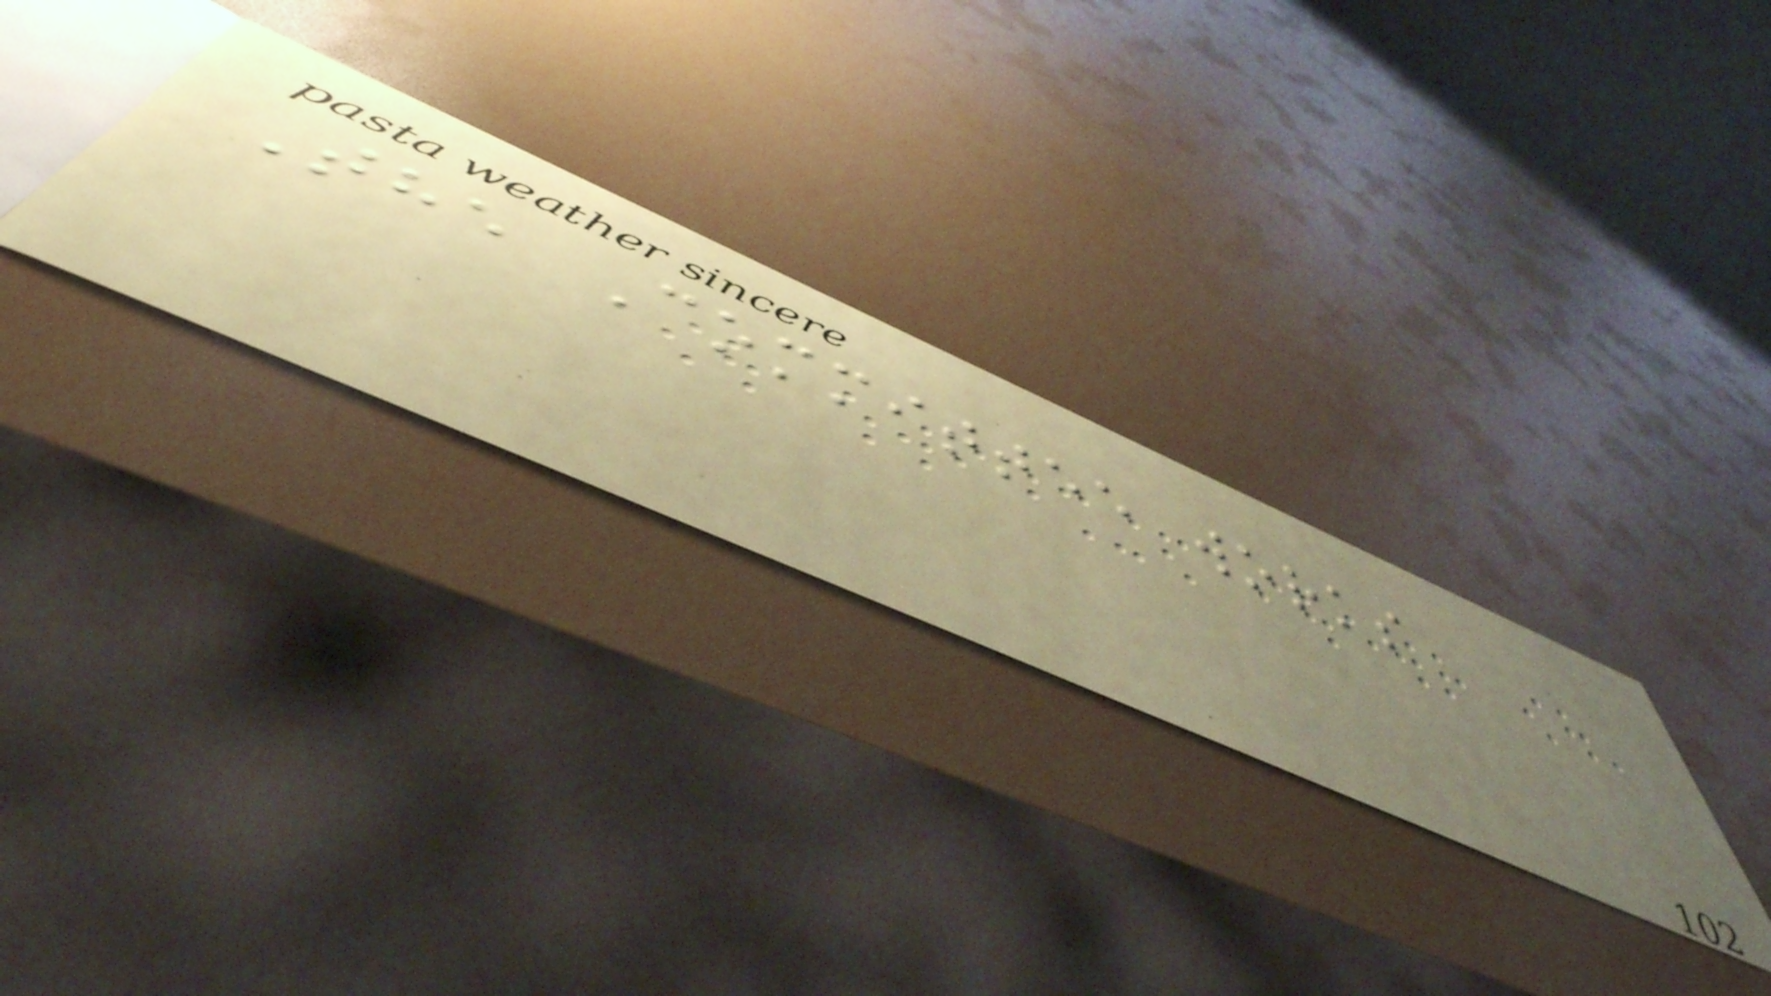The Committee works
